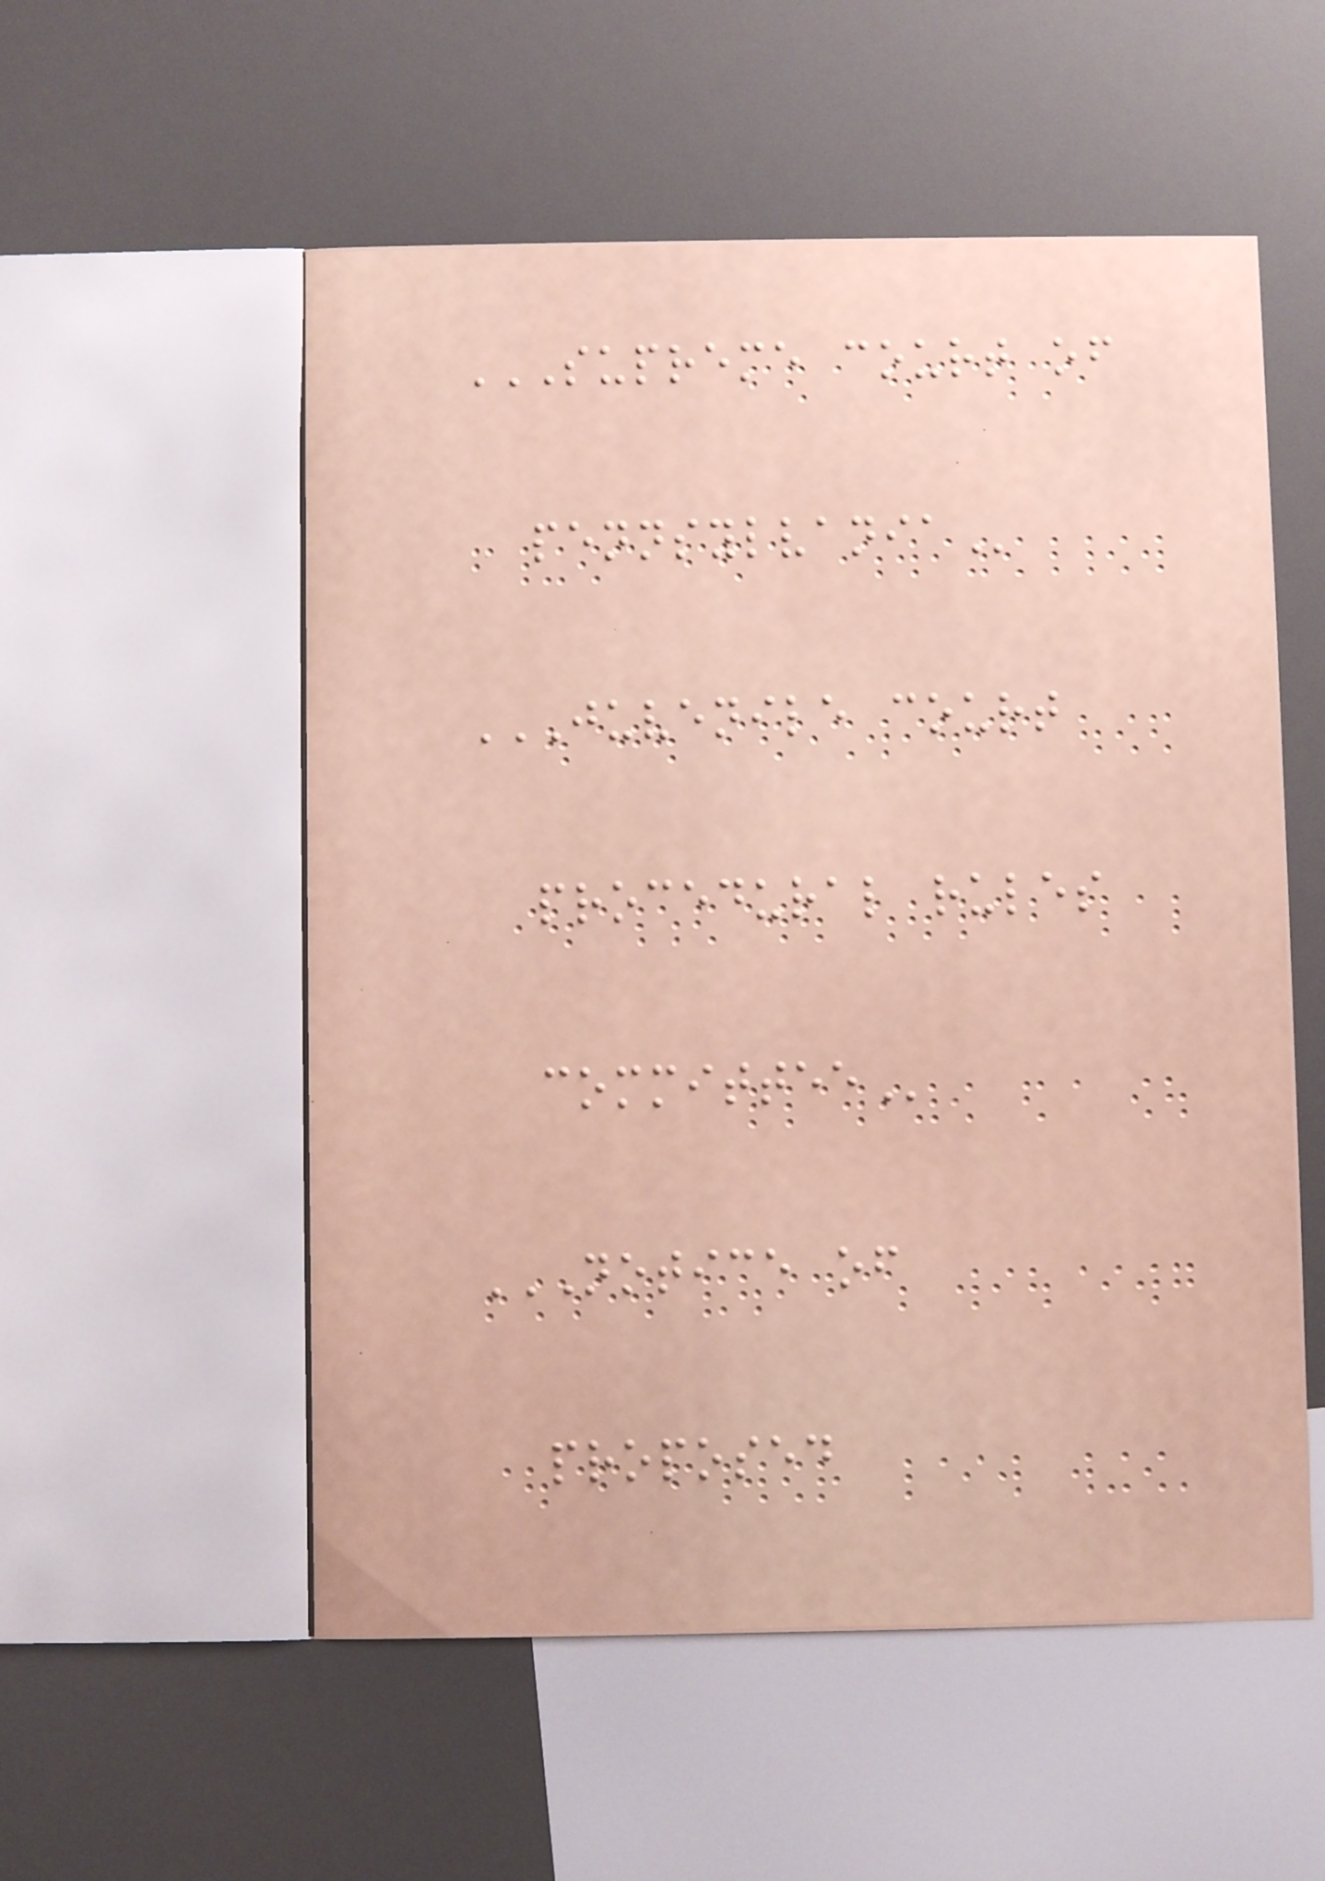SUPREME COURT OF
PENNSYLVANIA
JUVENILE COURT
PROCEDURAL RULES
COMMITTEE
NOTICE OF
PROPOSED
